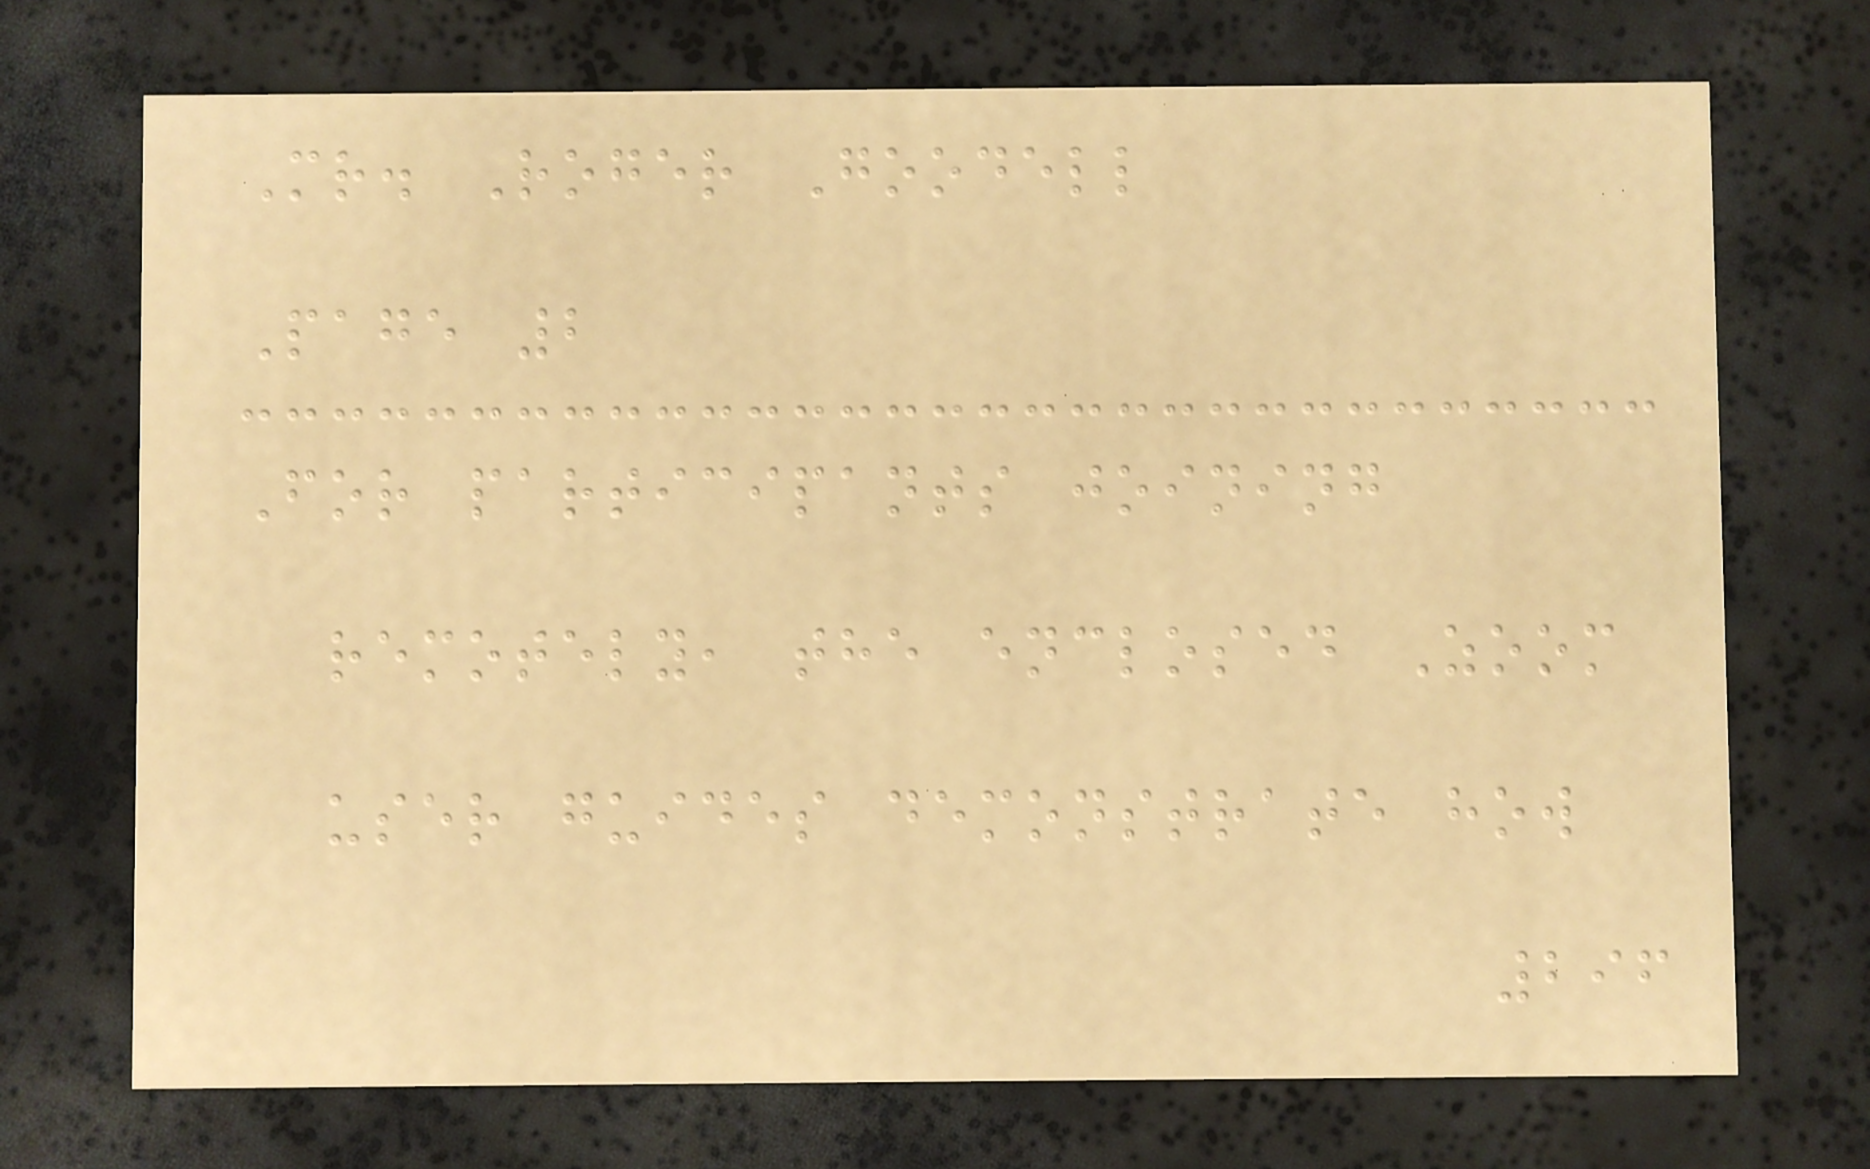Mr. Roger Goodell
Page 2
For participants joining
remotely, the enclosed Zoom
user guides demonstrate how
296
